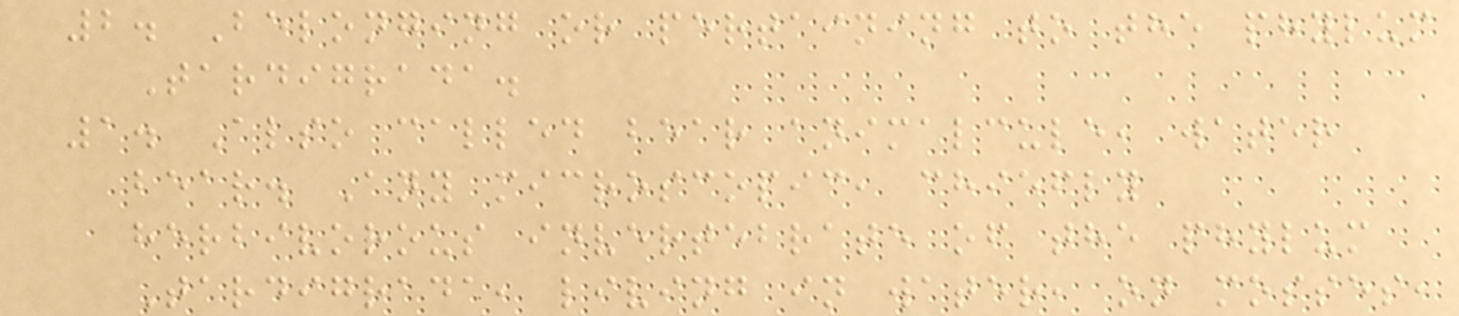2. Belonging or pertaining to the phylum
Tardigrada.
1. Also called bear animalcule, water
bear. Any microscopic, chiefly
herbivorous invertebrate of the phylum
Tardigrada, living in water, on mosses,
